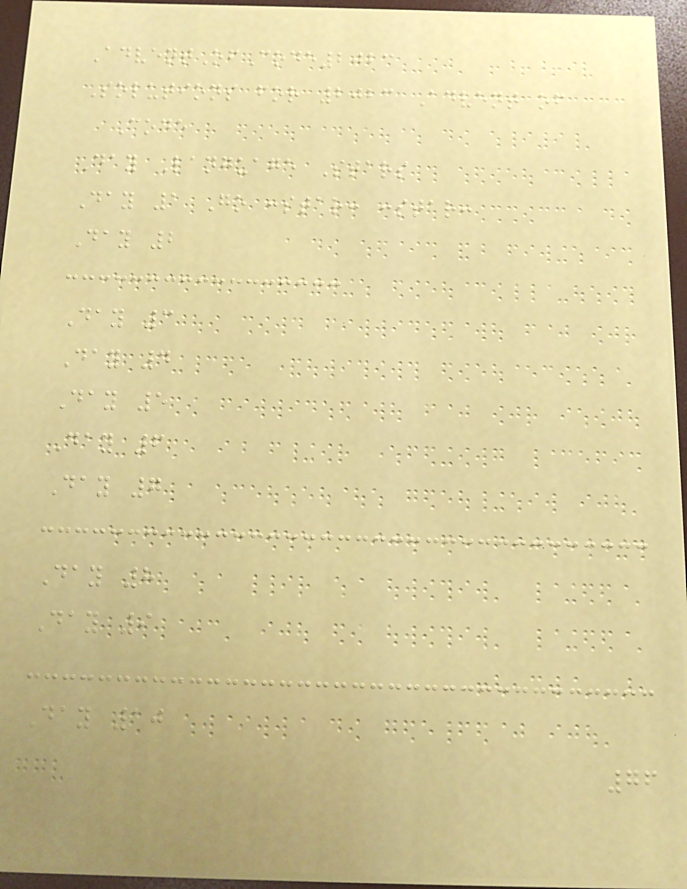AdventOfCode2023
Solutions for 2023 Advent of
Code
Day Language Stars
Day 1 Go :star: :star:
Day 2
Day 3
Day 4
Day 5
Day 6
Day 7
Day 8
Day 9
Day 10
76
